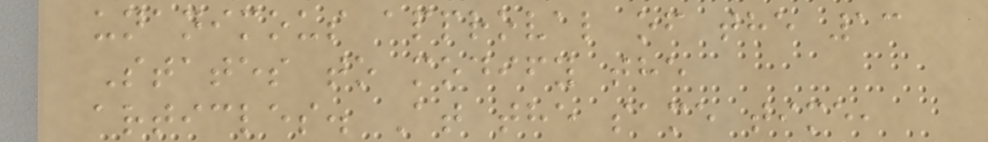unanimous approval of the 13
States to modify the
articles. At the same time,
